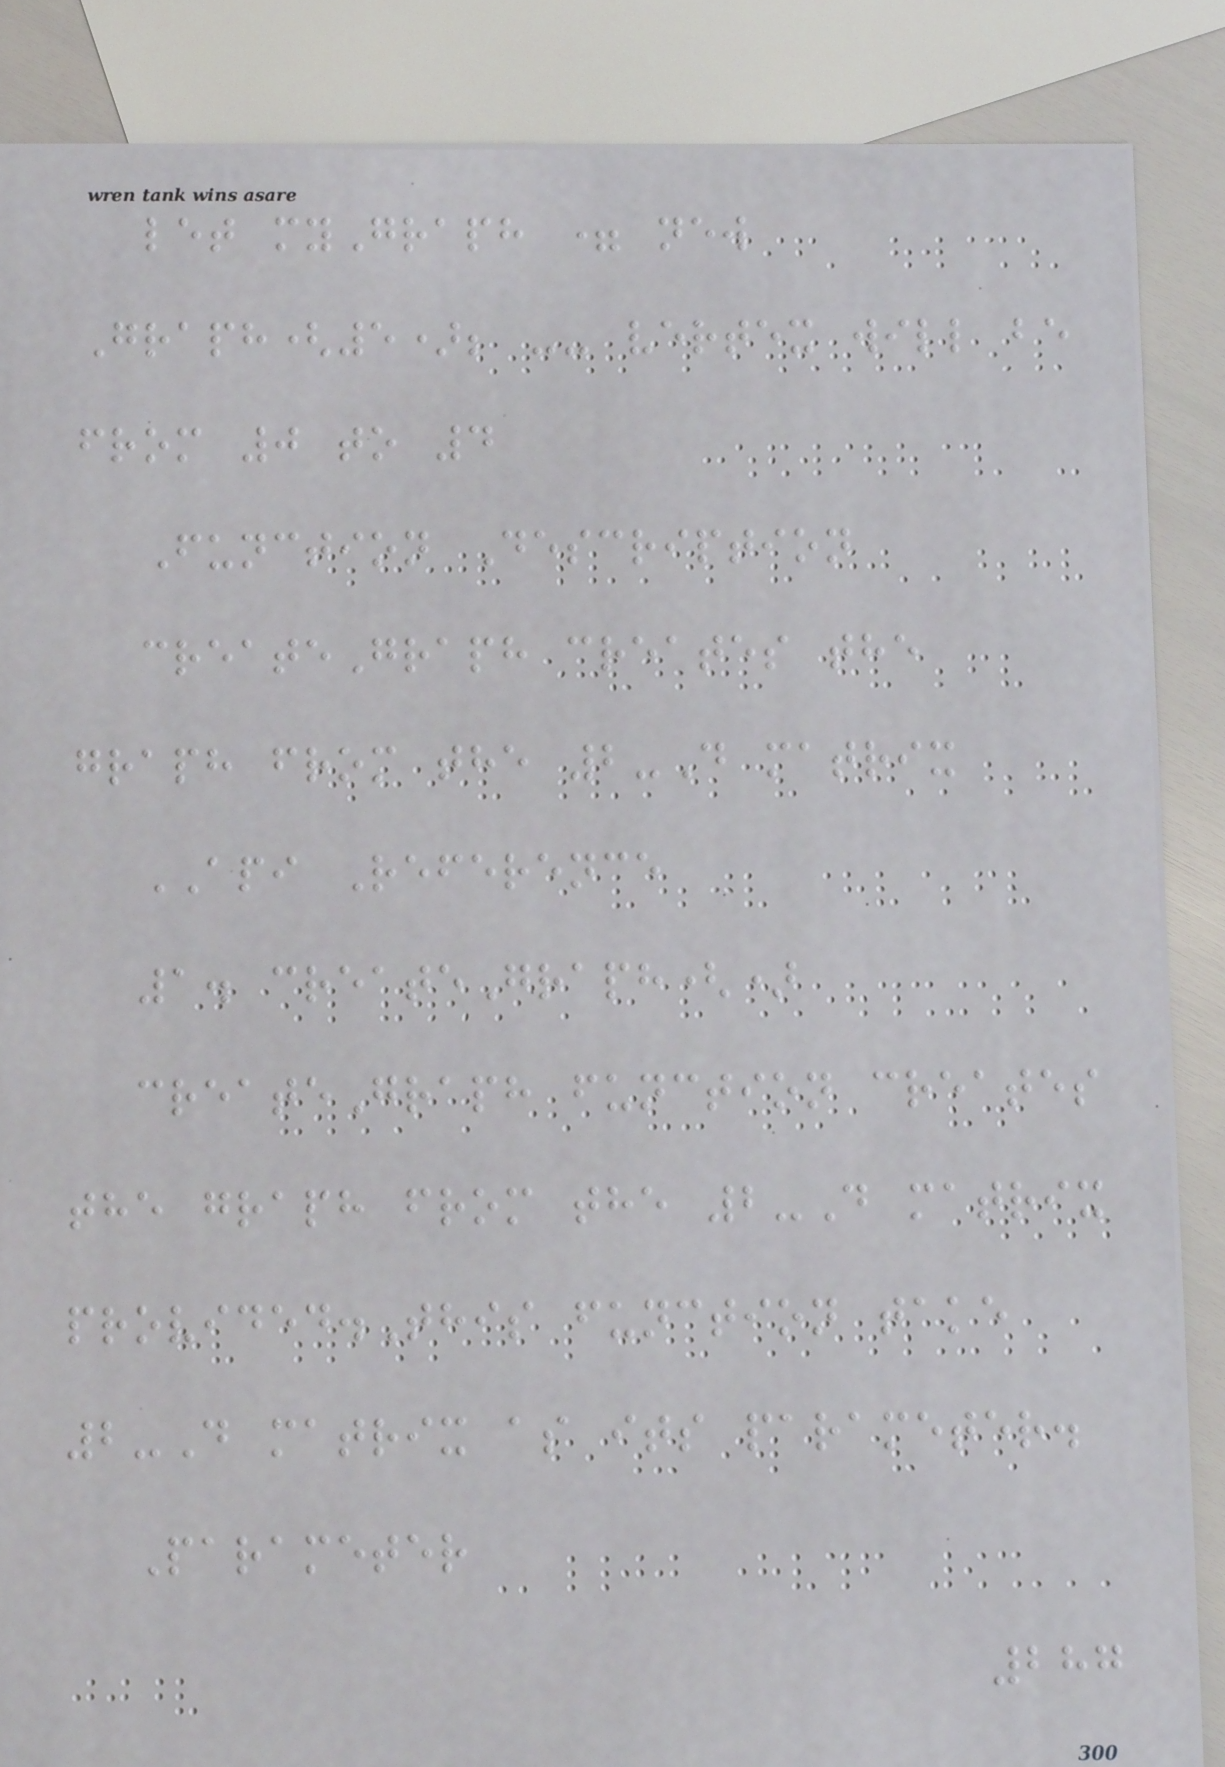let myGraph = new
Graph(5); -- vertex will be
from 0 to 4
Function Description
createGraph creates the
graph from the 2-D matrix
API Reference
1. createGraph()
createGraph function creates
the graph from the 2-D matrix
provided.This function take
2-D matrix as its parameter.
Parameter
287
